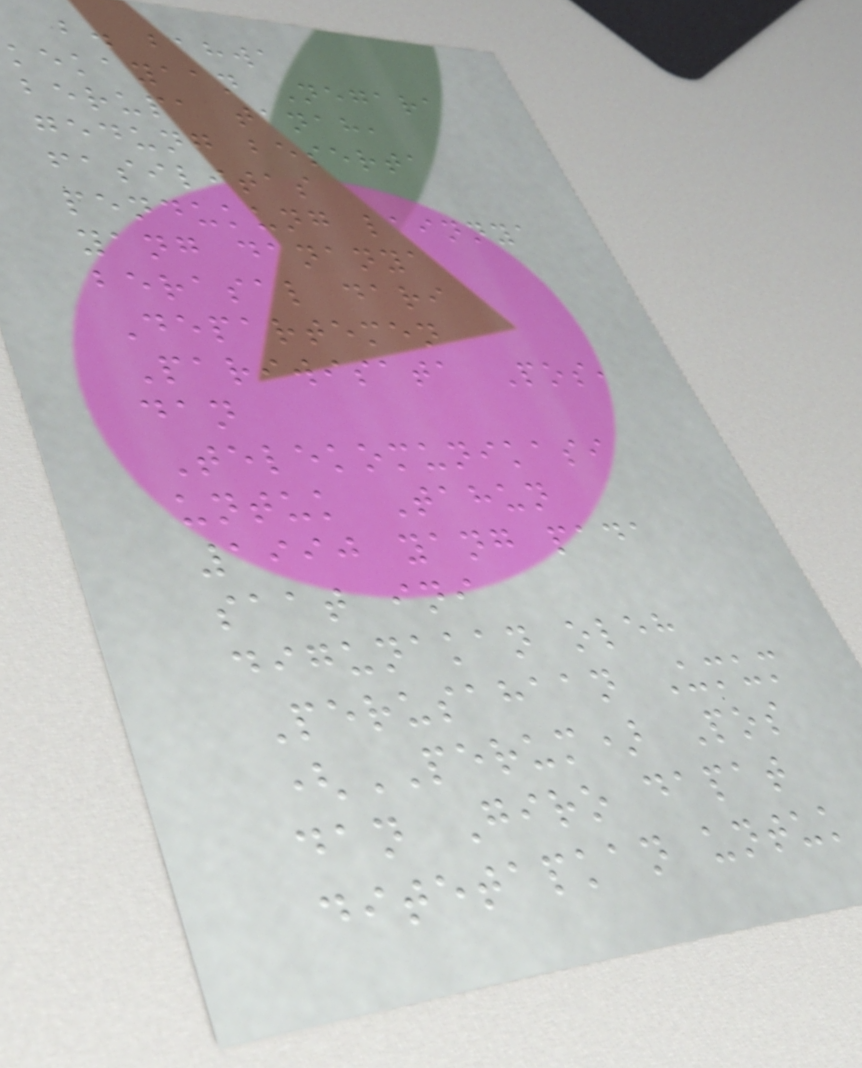b. bahwa
kekayaan Negara
berupa tanah,
gedung beserta
fasilitas
pendukung lainnya
yang dananya
berasal dari
Departemen
Pariwisata Pos,
dan
Telekomunikasi
untuk Tahun
1990 yang pada
saat ini
digunakan oleh
Perusahaan Umum
(PERUM) Pos
dan Giro dapat
ditetapkan untuk
